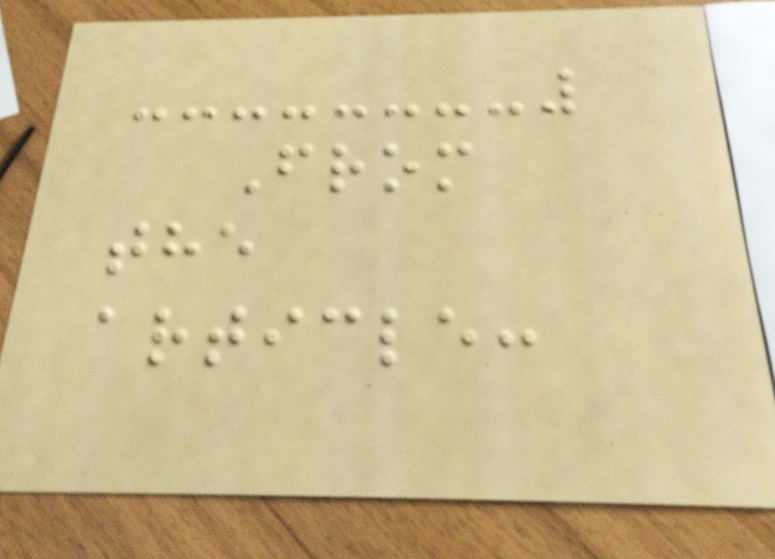From
the
article:
